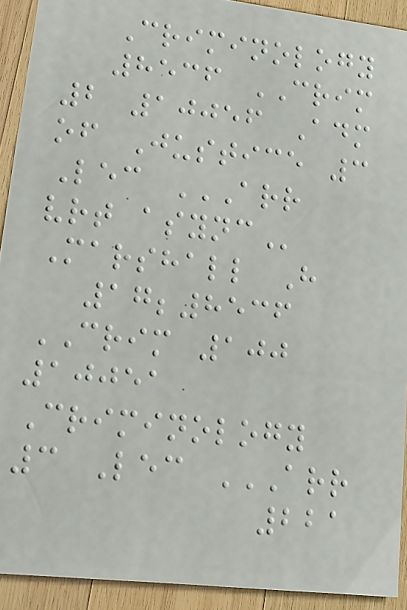Criminology
8536 CRIM
2 10056 Adm
of Justice 3
Lec ARR
VRT ASYNC
Marshall H
17;8536
CRIM 100
10051
Criminology
3 Lec ARR
221
